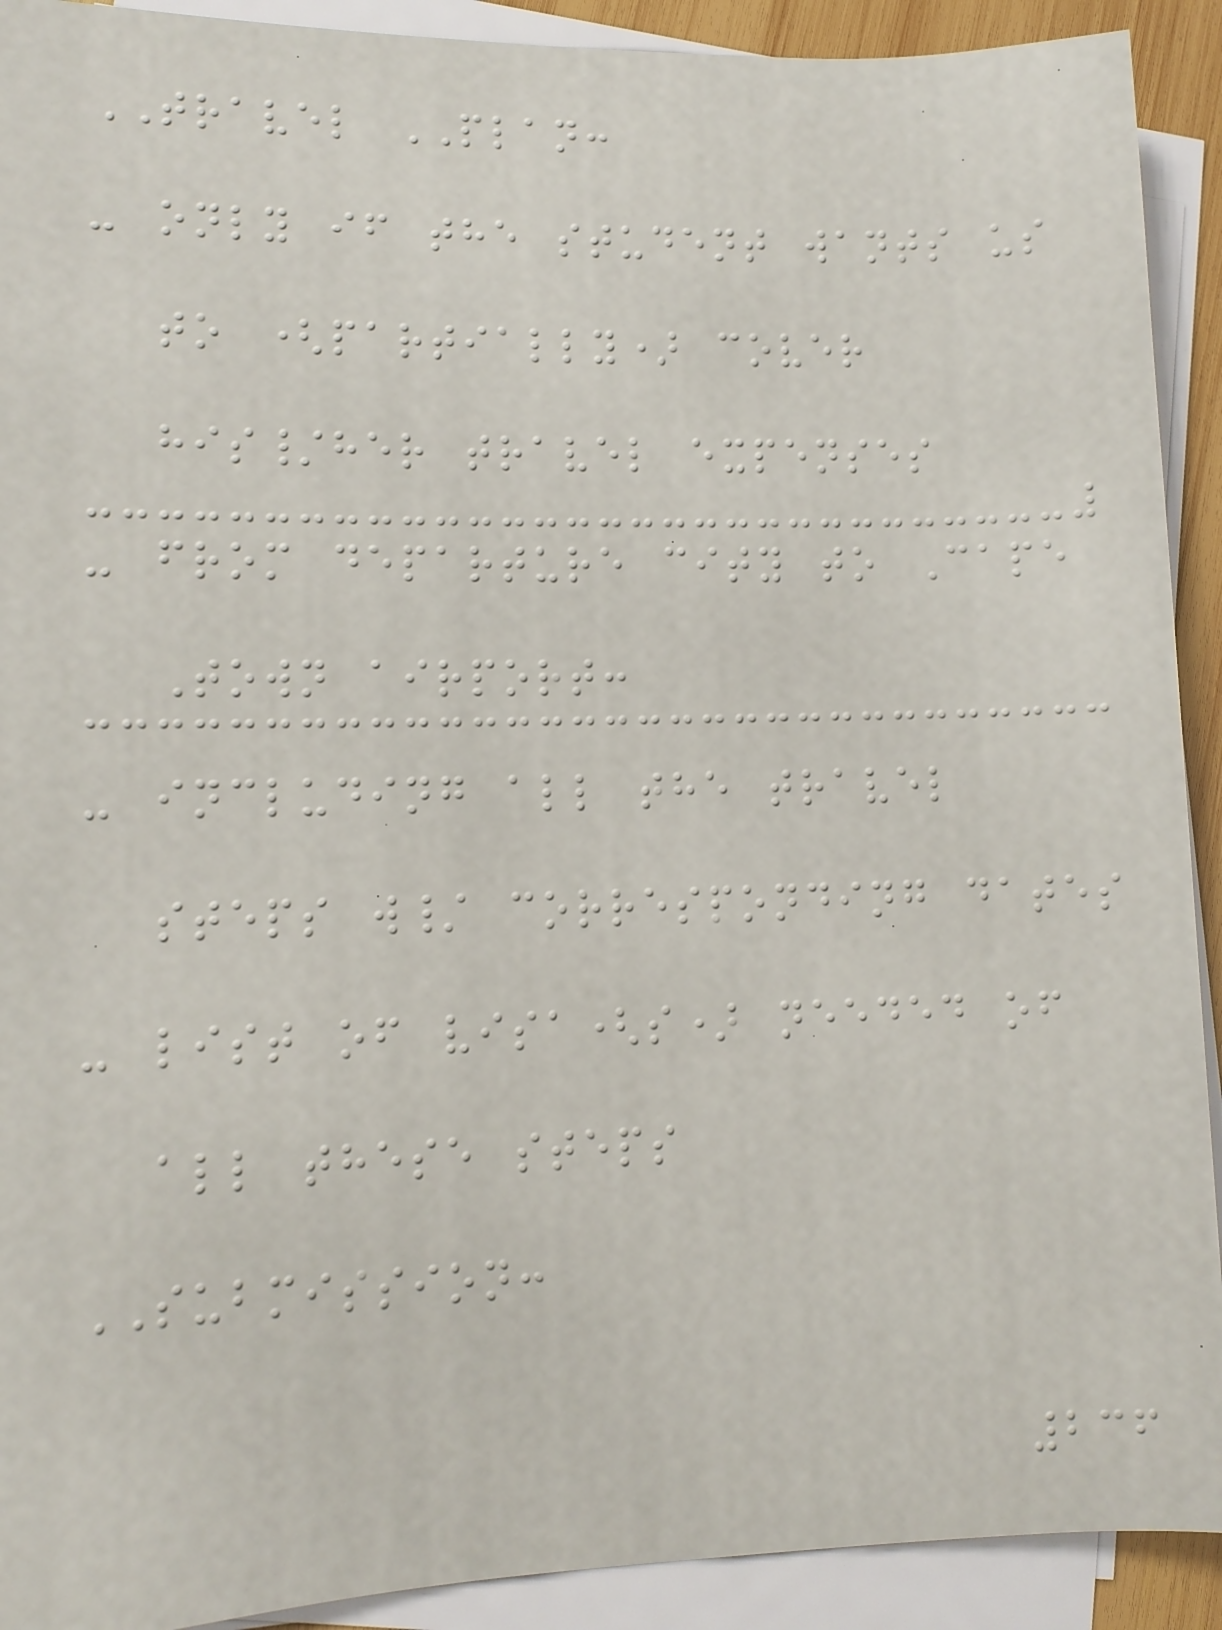TRAVEL PLAN:
- only if the student wants us
to (partially) cover
his/her travel expenses
- from departure city to Cape
Town airport:
- including all the travel
steps w/ corresponding dates
- list of visa(s) needed of
all these steps
SUBMISSION:
236
